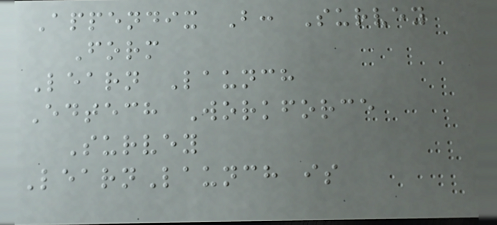Appendix B: Survey
Form
Learn Launch
Edtech Workforce
Survey
LearnLaunch is
